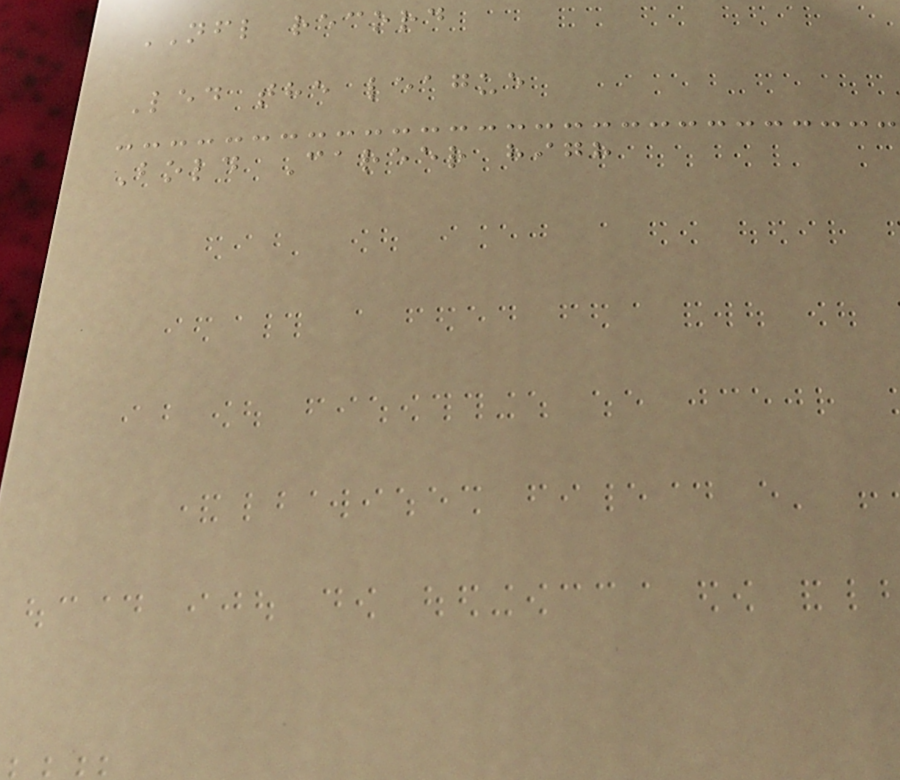NFL record
Led the league
Bold Career high
